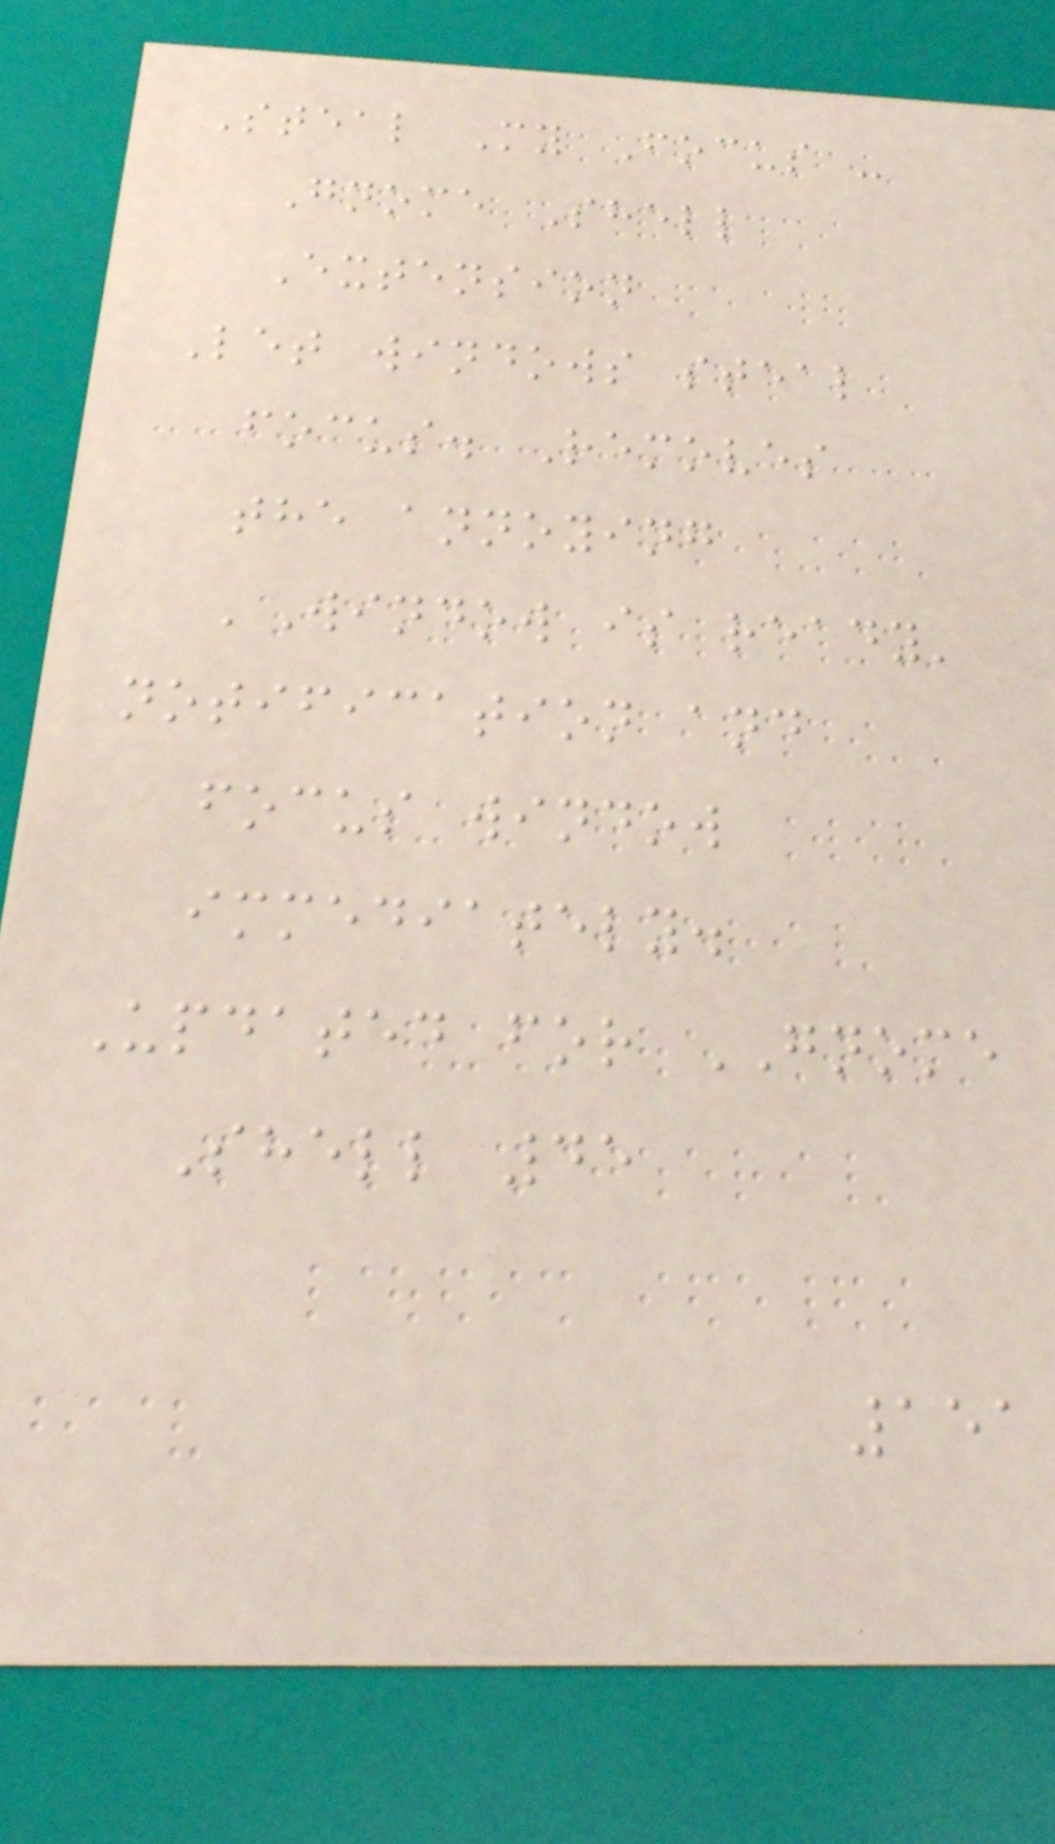Steal My Focus -
Gnome Shell
Extension
Let windows steal
focus. Removes
the annoying
'Window is ready'
notification and
focus window
immediately.
Updated for GNOME
Shell 45
151
